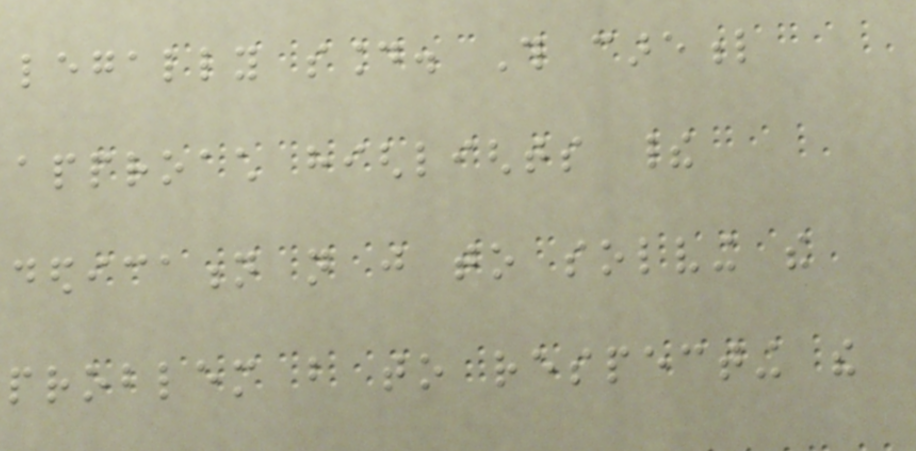legally sound. This careful
approach highlights their
dedication not just to solving the
problem but to respecting the
